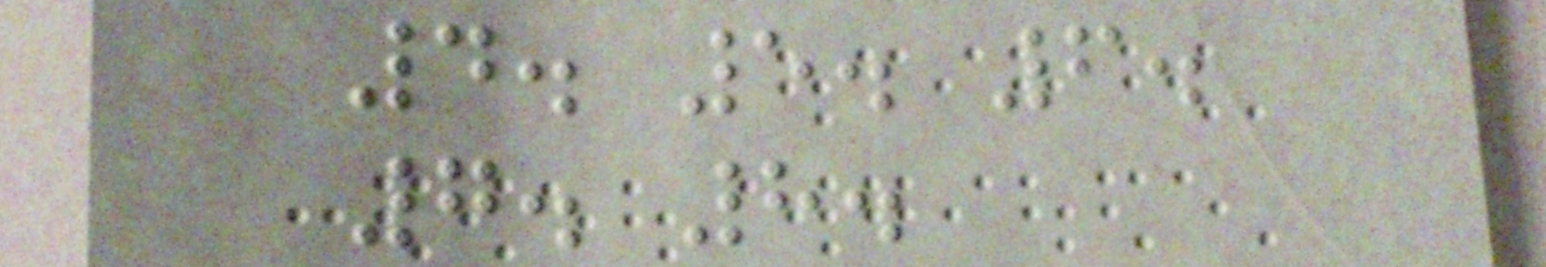4. 5. 6.
7. 8.
